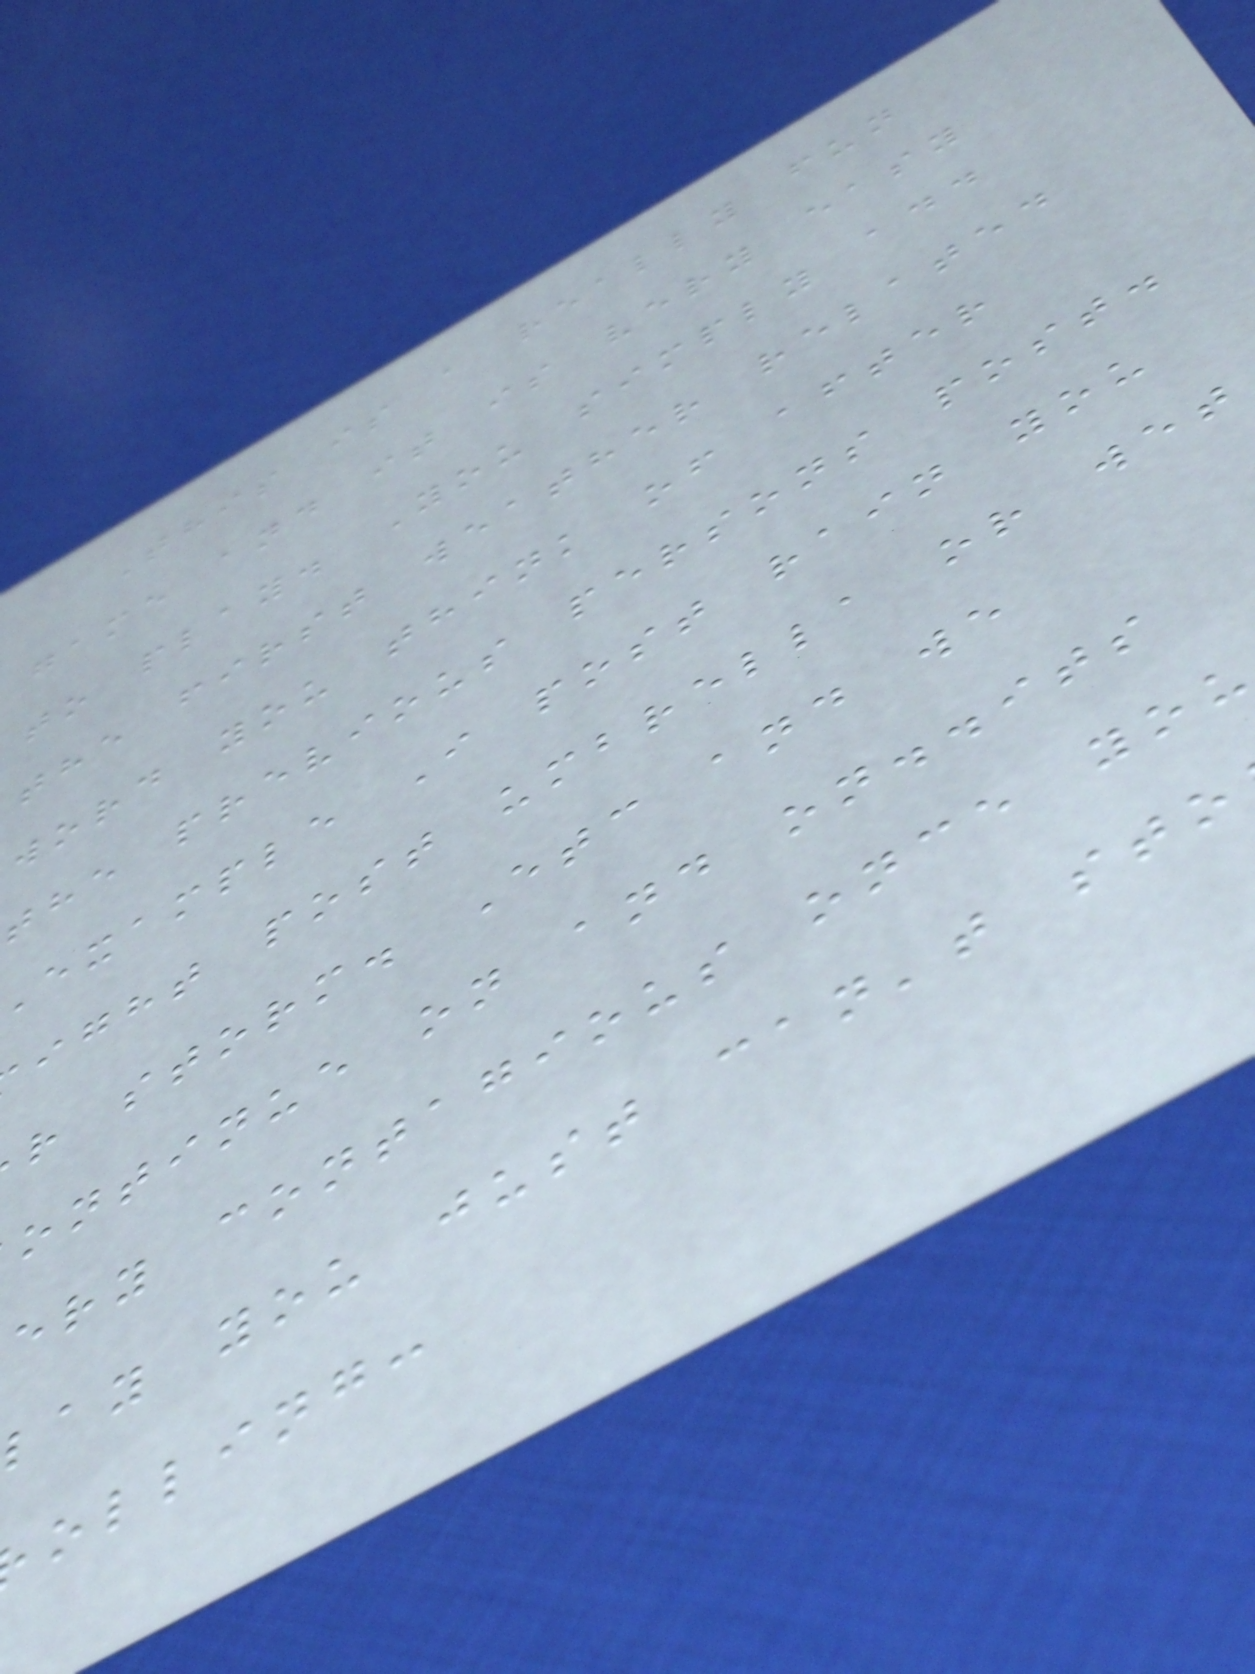This is a really fun
game and it is very easy
to play. You simply add
the first weather related
word you think of after
the previous persons post.
example I post rain you
ight post umbrella or wet
r storm. Etc and we
ontinue on and on..its
ery contagious once you
lay you just can't sto
olling:
